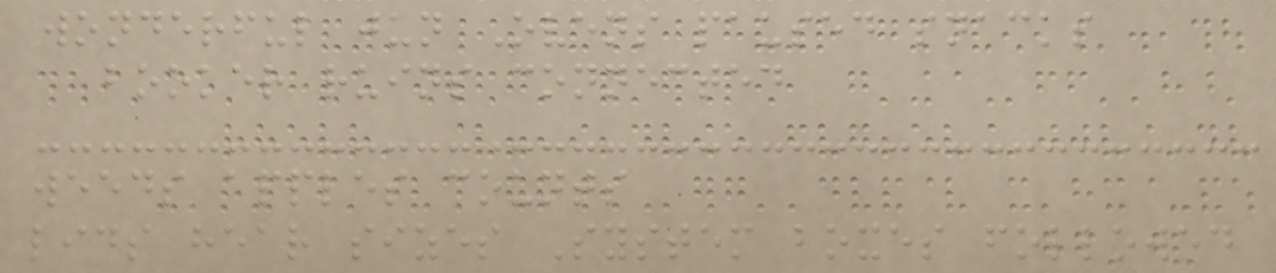wonderful jun Ovens paused snacks
booker ruins connected
weeds apples counts
lids hear sizes System boxes followed
